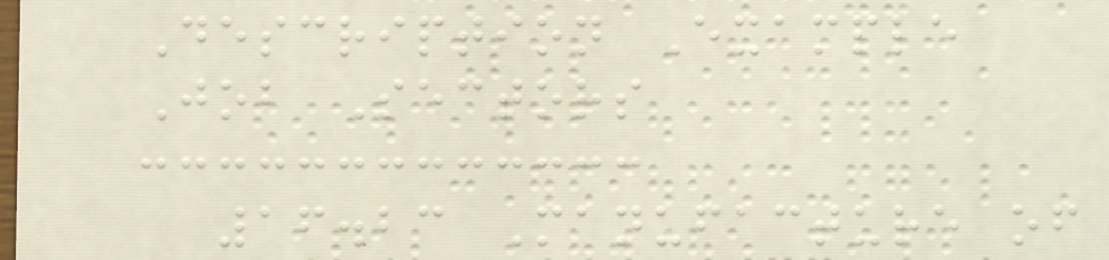Description Example
Job Sectors
16.23 Manufacture of
